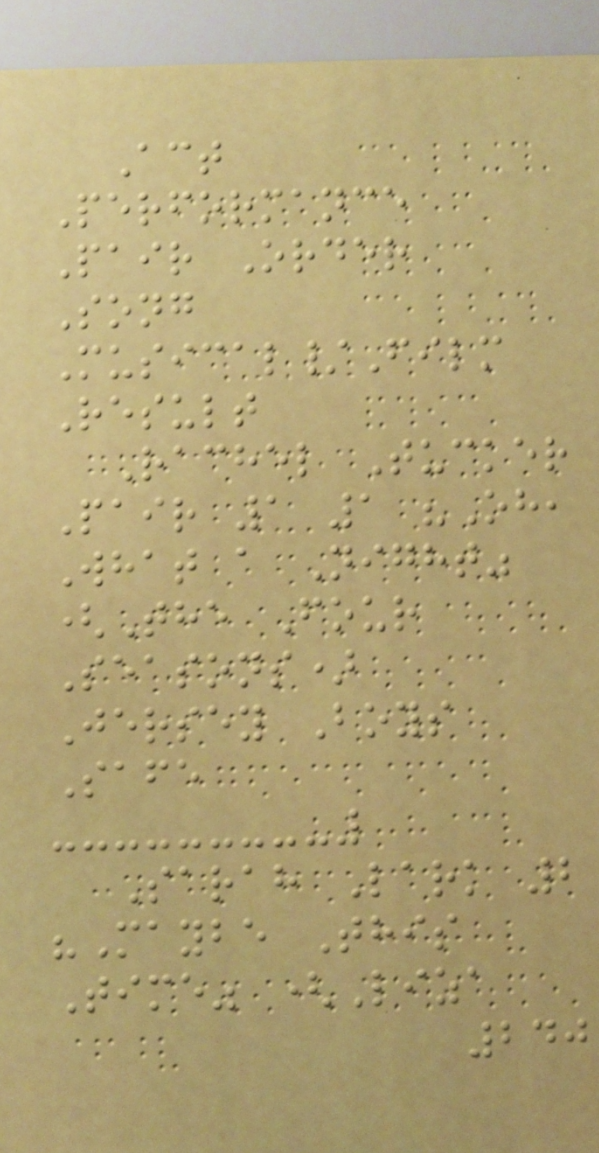Act
Performance
Pair Order
Song
Musical/Film
Result
Rachel Tucker
Pair 1 1 "Oh,
What a Night"
(The Four
Seasons)
Jersey Boys
Safe
Sarah Lark 2
"Maybe This
Time" (Liza
240
